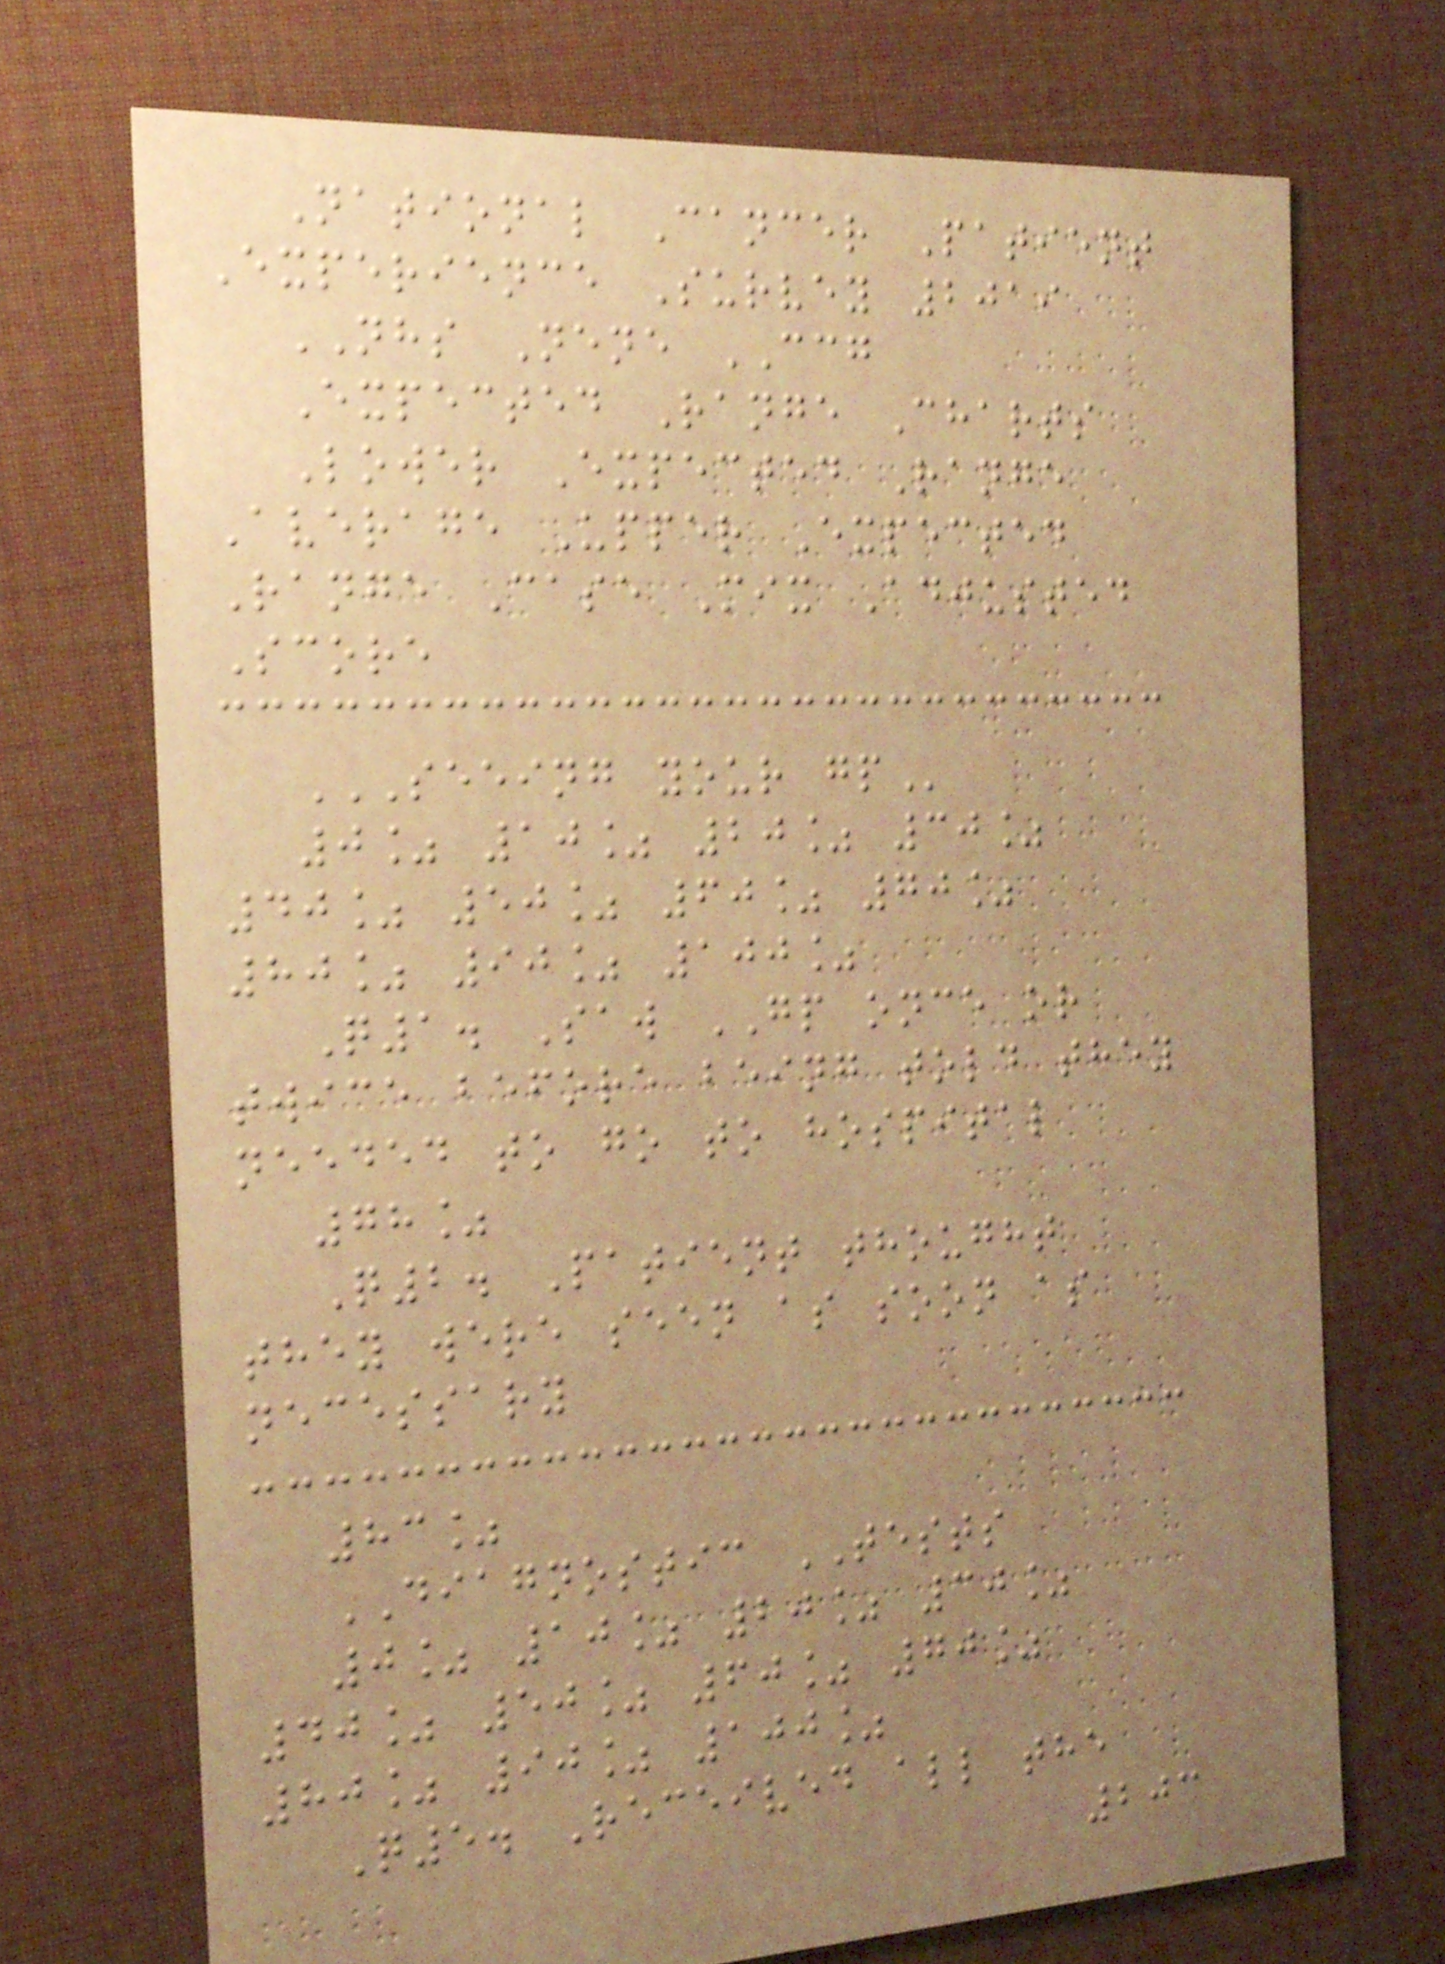National Cancer Patient
Experience Survey 2019
NHS Nene CCG
Expected Range Charts
Lower Expected Range
Average Upper Expected
Range Case Mix Adjusted
Score
SEEING YOUR GP
0% 10% 20% 30%
40% 50% 60% 70%
80% 90% 100%
Q1. Saw GP once or
twice before being told they
needed to go to hospital
78%
Q2. Patient thought
they were seen as soon as
necessary
83%
DIAGNOSTIC TESTS
0% 10% 20% 30%
40% 50% 60% 70%
80% 90% 100%
Q5. Received all the
203
